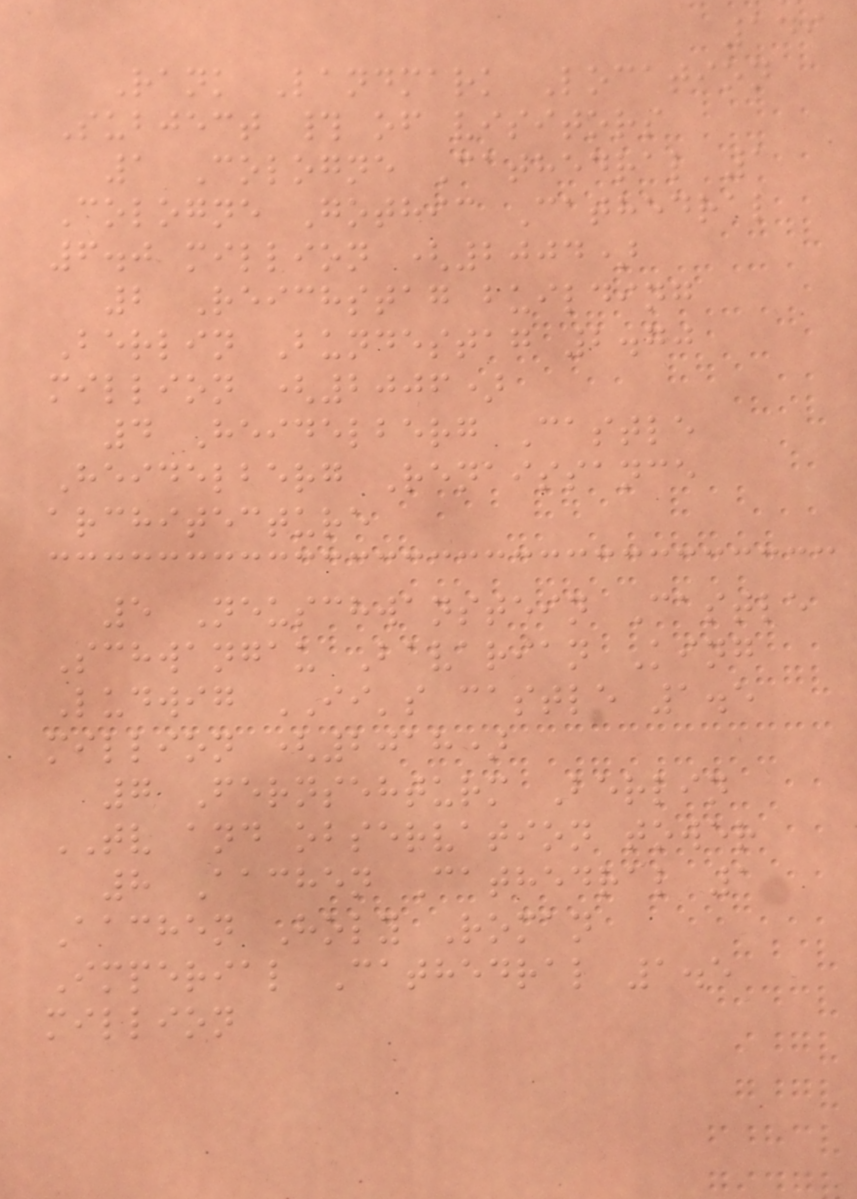149
Rank Landmark Location
Subject # of visitors
1 Cologne Cathedral 1
Cologne Gothic Cathedral
6.0 million (2004)
2 Reichstag building
Berlin Bundestag 2.70
million (2006)
4 Heidelberg Castle
Heidelberg Renaissance
architecture
5 Neuschwanstein Castle
Schwangau Bavarian King
Ludwig II's castle 1.5
million (2018)
7 Fernsehturm Berlin
TV and observation tower
8 Aachen Cathedral 1
Aachen Holy Roman
Imperial Cathedral 1.5
million
